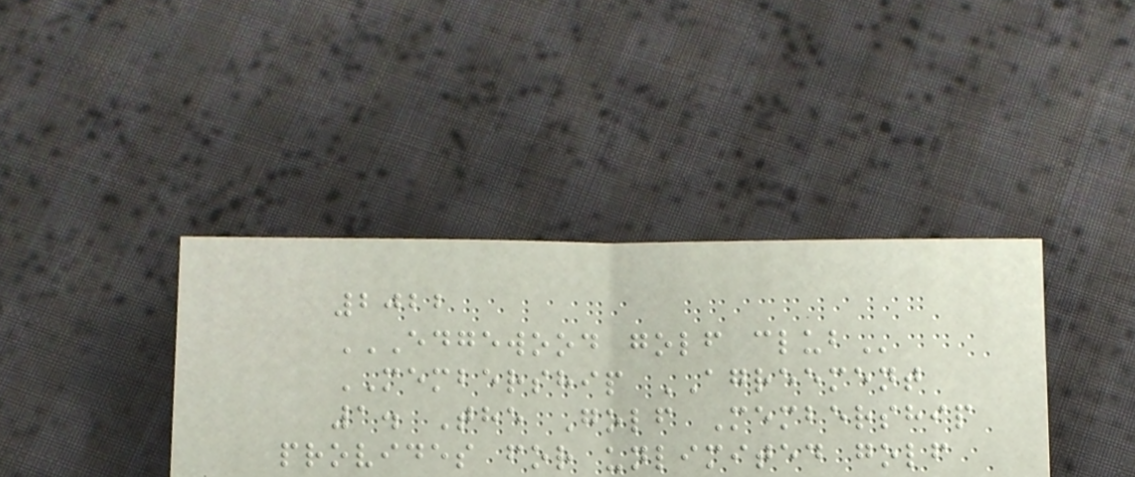2022
EDGEWOOD GOLF CLUB
MEMBERSHIP AGREEMENT
1. The Golf Membership
provides for unlimited golf
